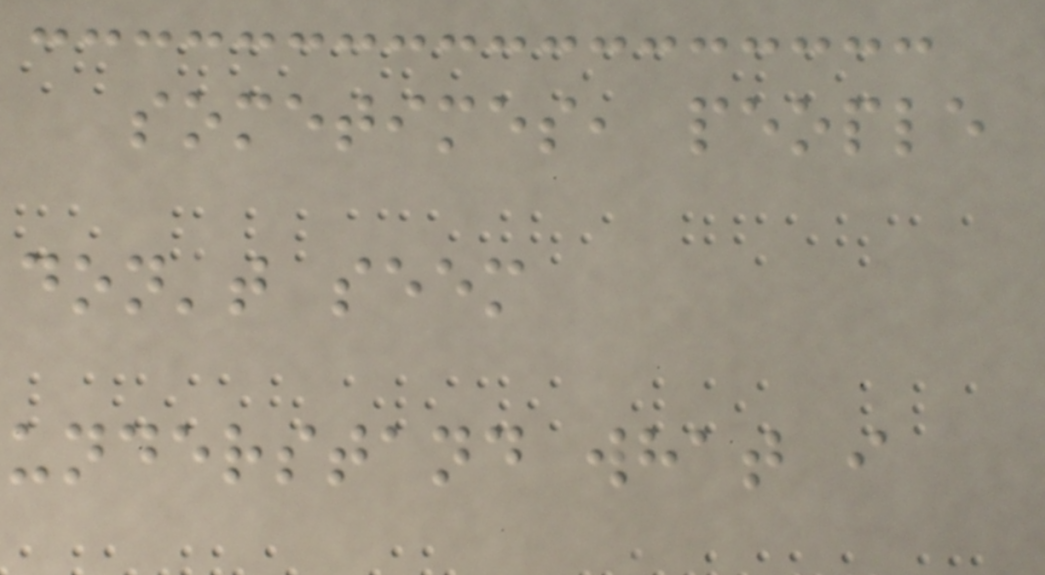sometimes, people
don't seem
understand what i
